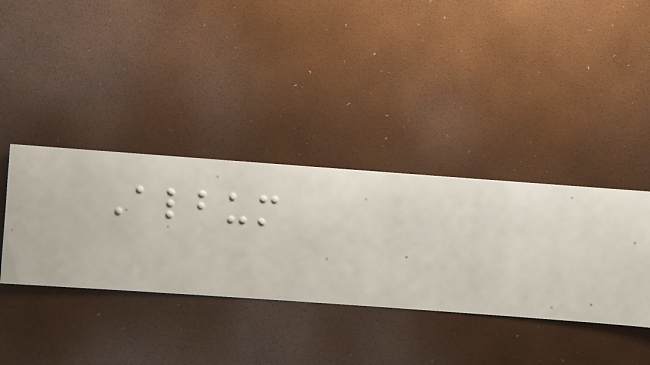Album
